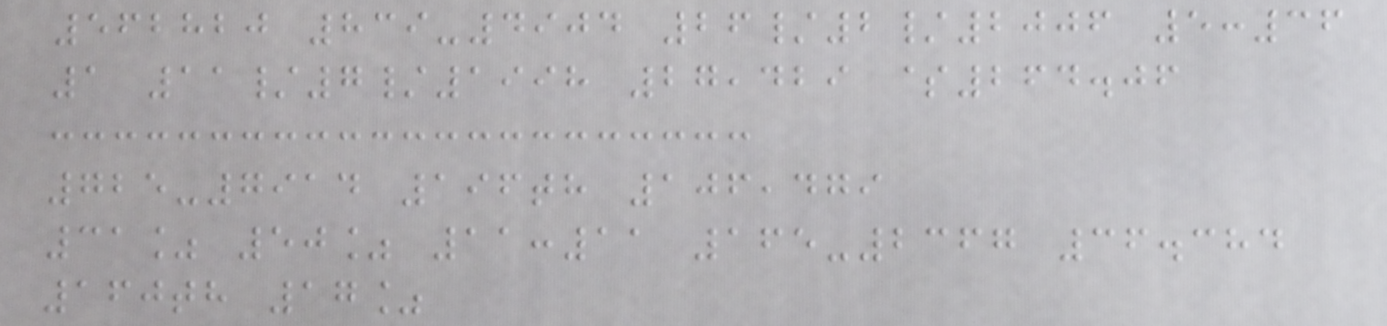562820 839-4904 26/2/2006 5:36
1 11/7/1998 27,429 $264.06
725-7914 196th 106,479
31% 50% 11:11 165-2367 36.384
160th 17%
